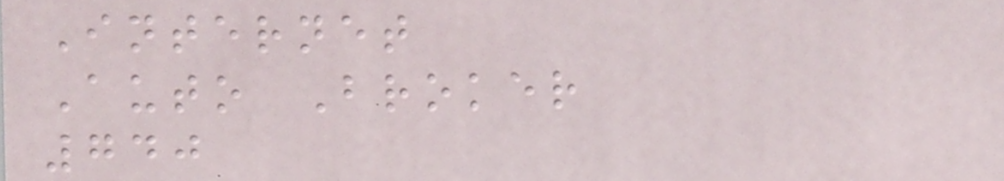Internet
Auto Broker
740
